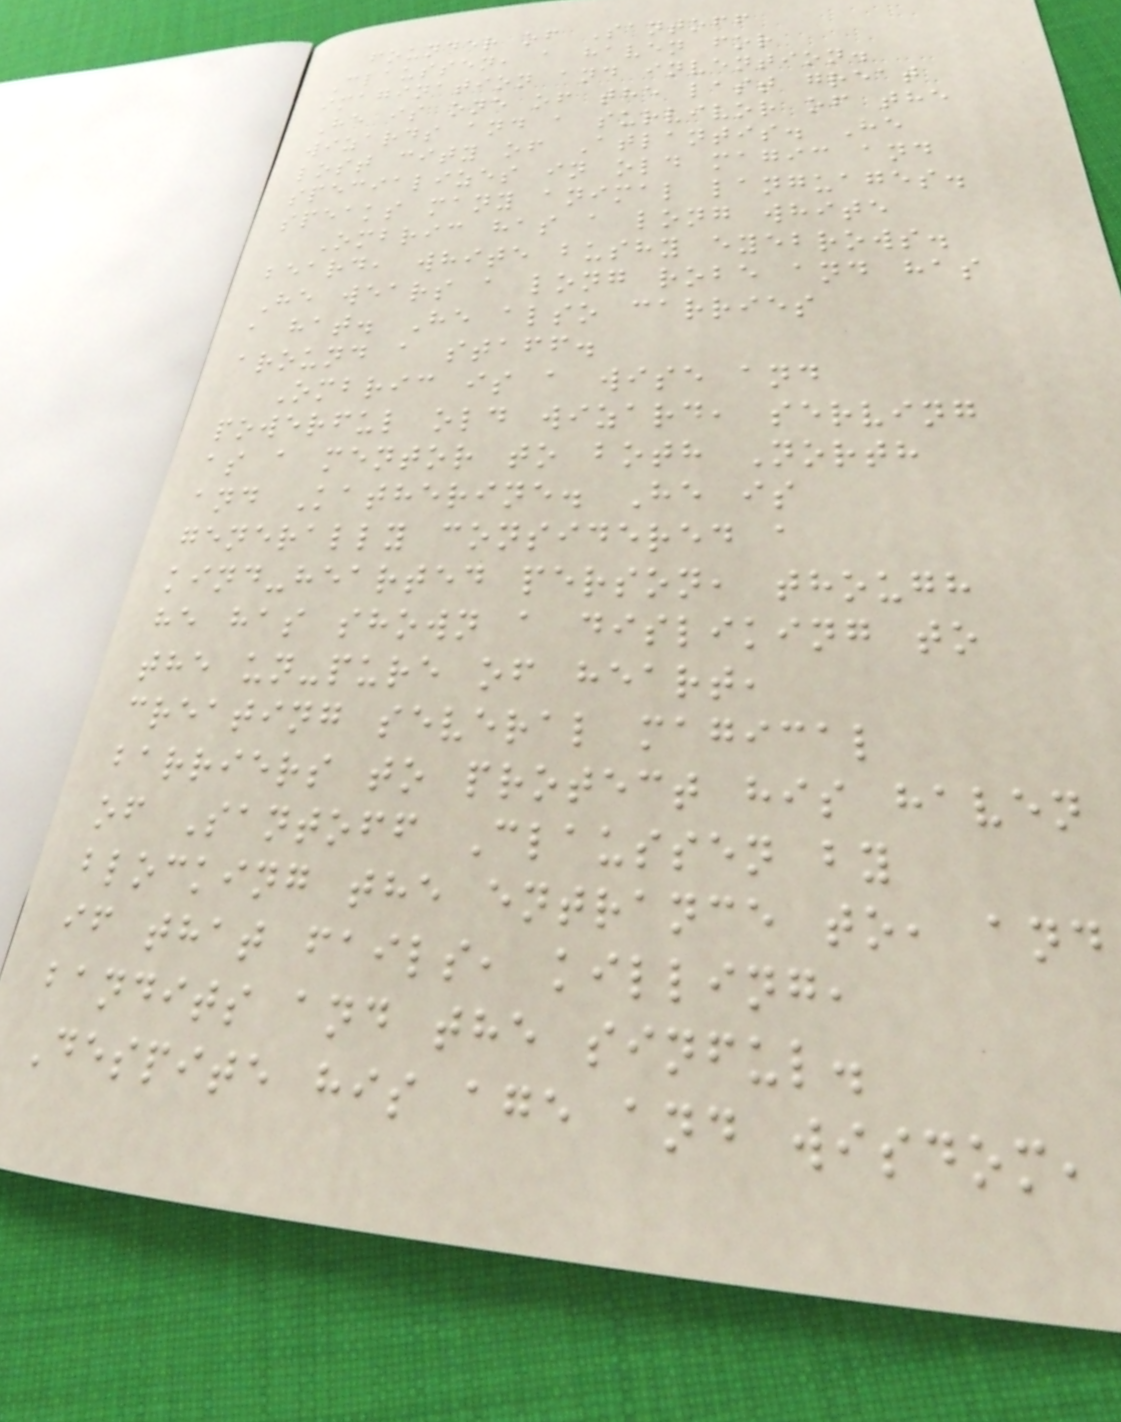founder of Santoff
Claussen, a haven for
imagination and invention.
He is one of the last great
wizards and a survivor of the
lost city of Atlantis. He
specializes in old magic and
speaks many animal languages.
Ombric has a long white
beard, white bushy eyebrows.
He wears a long robe and has
a hat. He also carries
around a staff.
Ombric is a wise and
powerful old wizard, serving
as a mentor to both North
and Katherine. He is
generally considered a
kind-hearted person, though
he has shown a disliking to
the un-pure of heart,
creating several magical
barriers to protect his haven
of Santoff Claussen by
blocking the entrance to, and
if that fails, killing,
bandits and the sinful.
Despite his age and wisdom,
